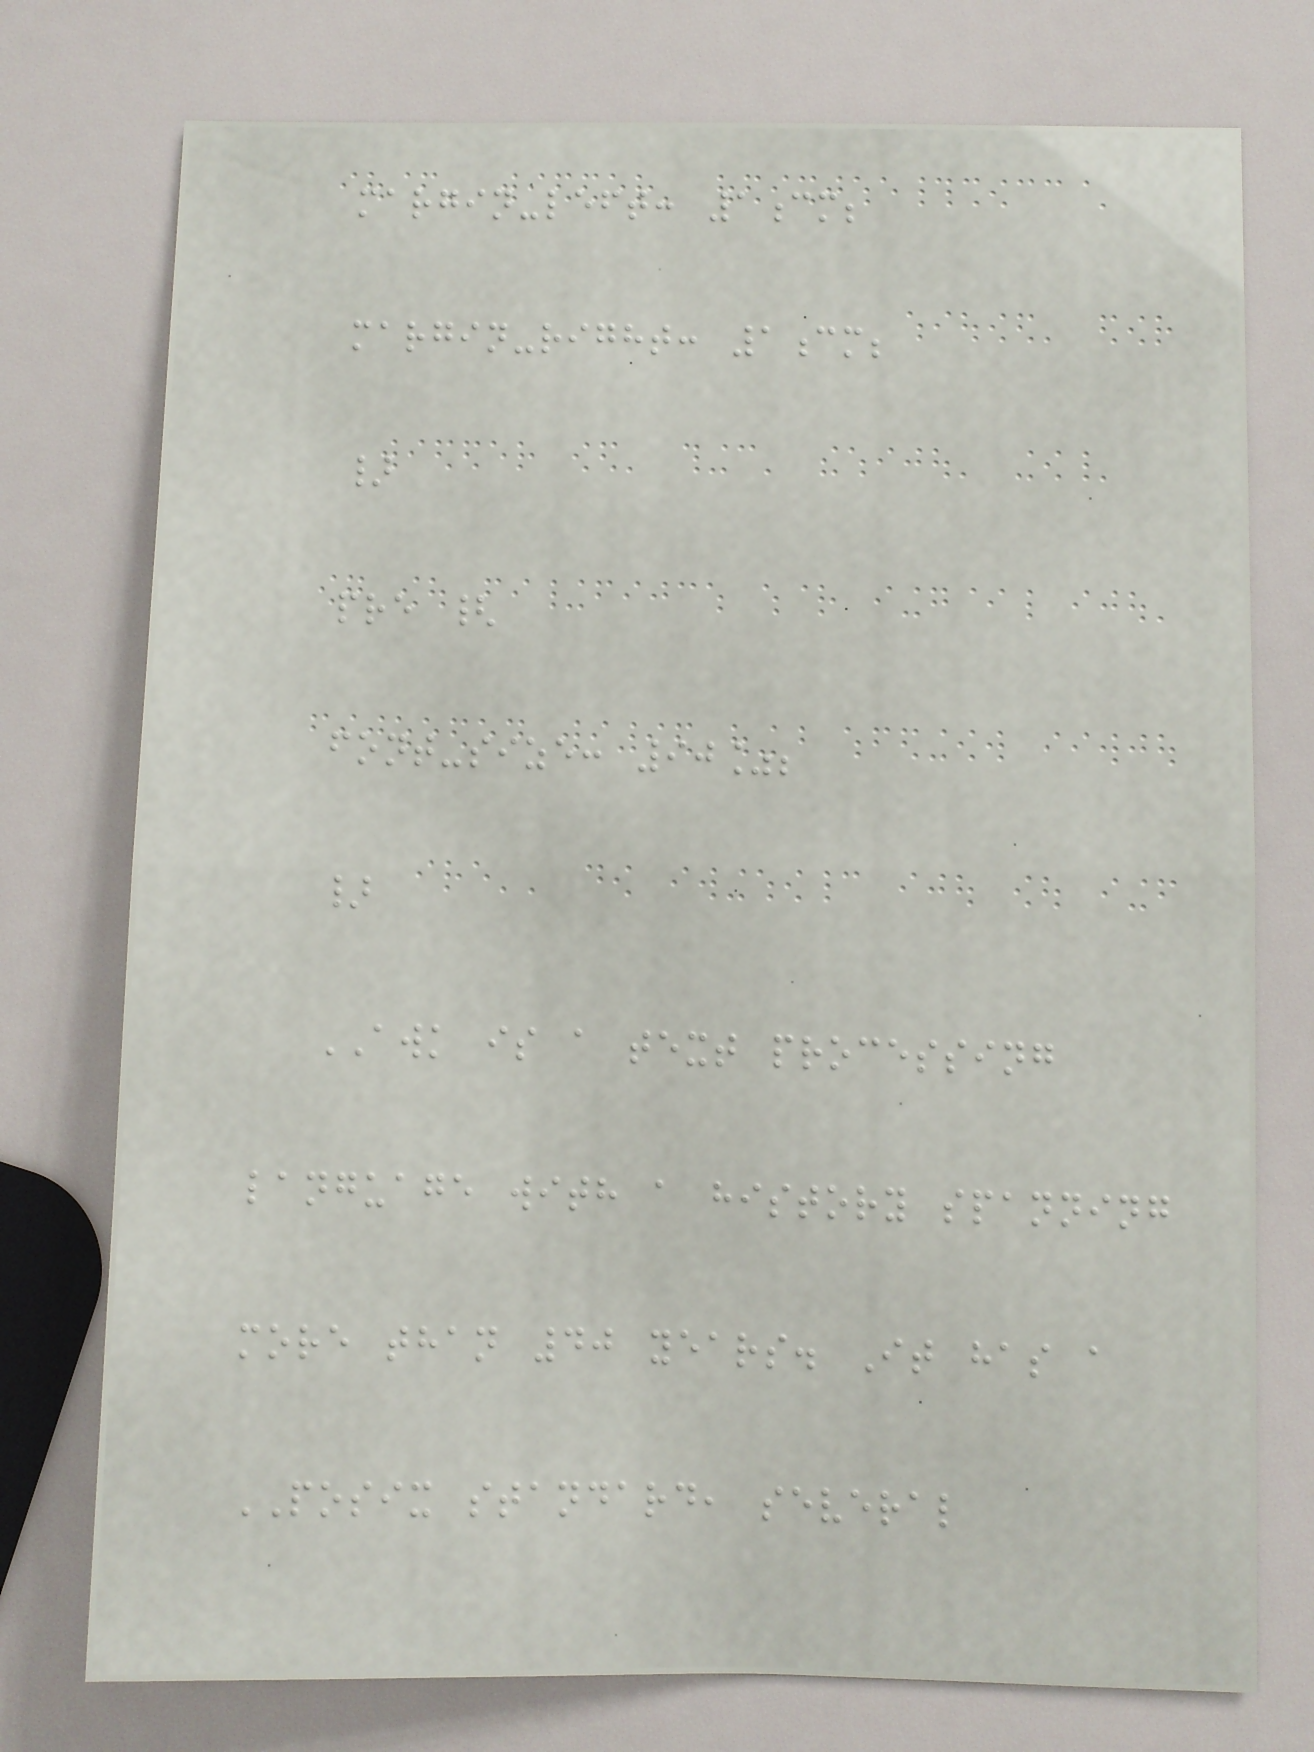margin-left: 1cm;
margin-right: 1cm;
}
pre {
font-size: 90%;
}
AWK is a text processing
language with a history spanning
more than 40 years. It has a
POSIX standard, several
